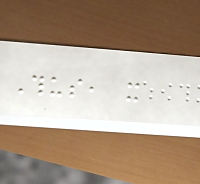Thus, it
